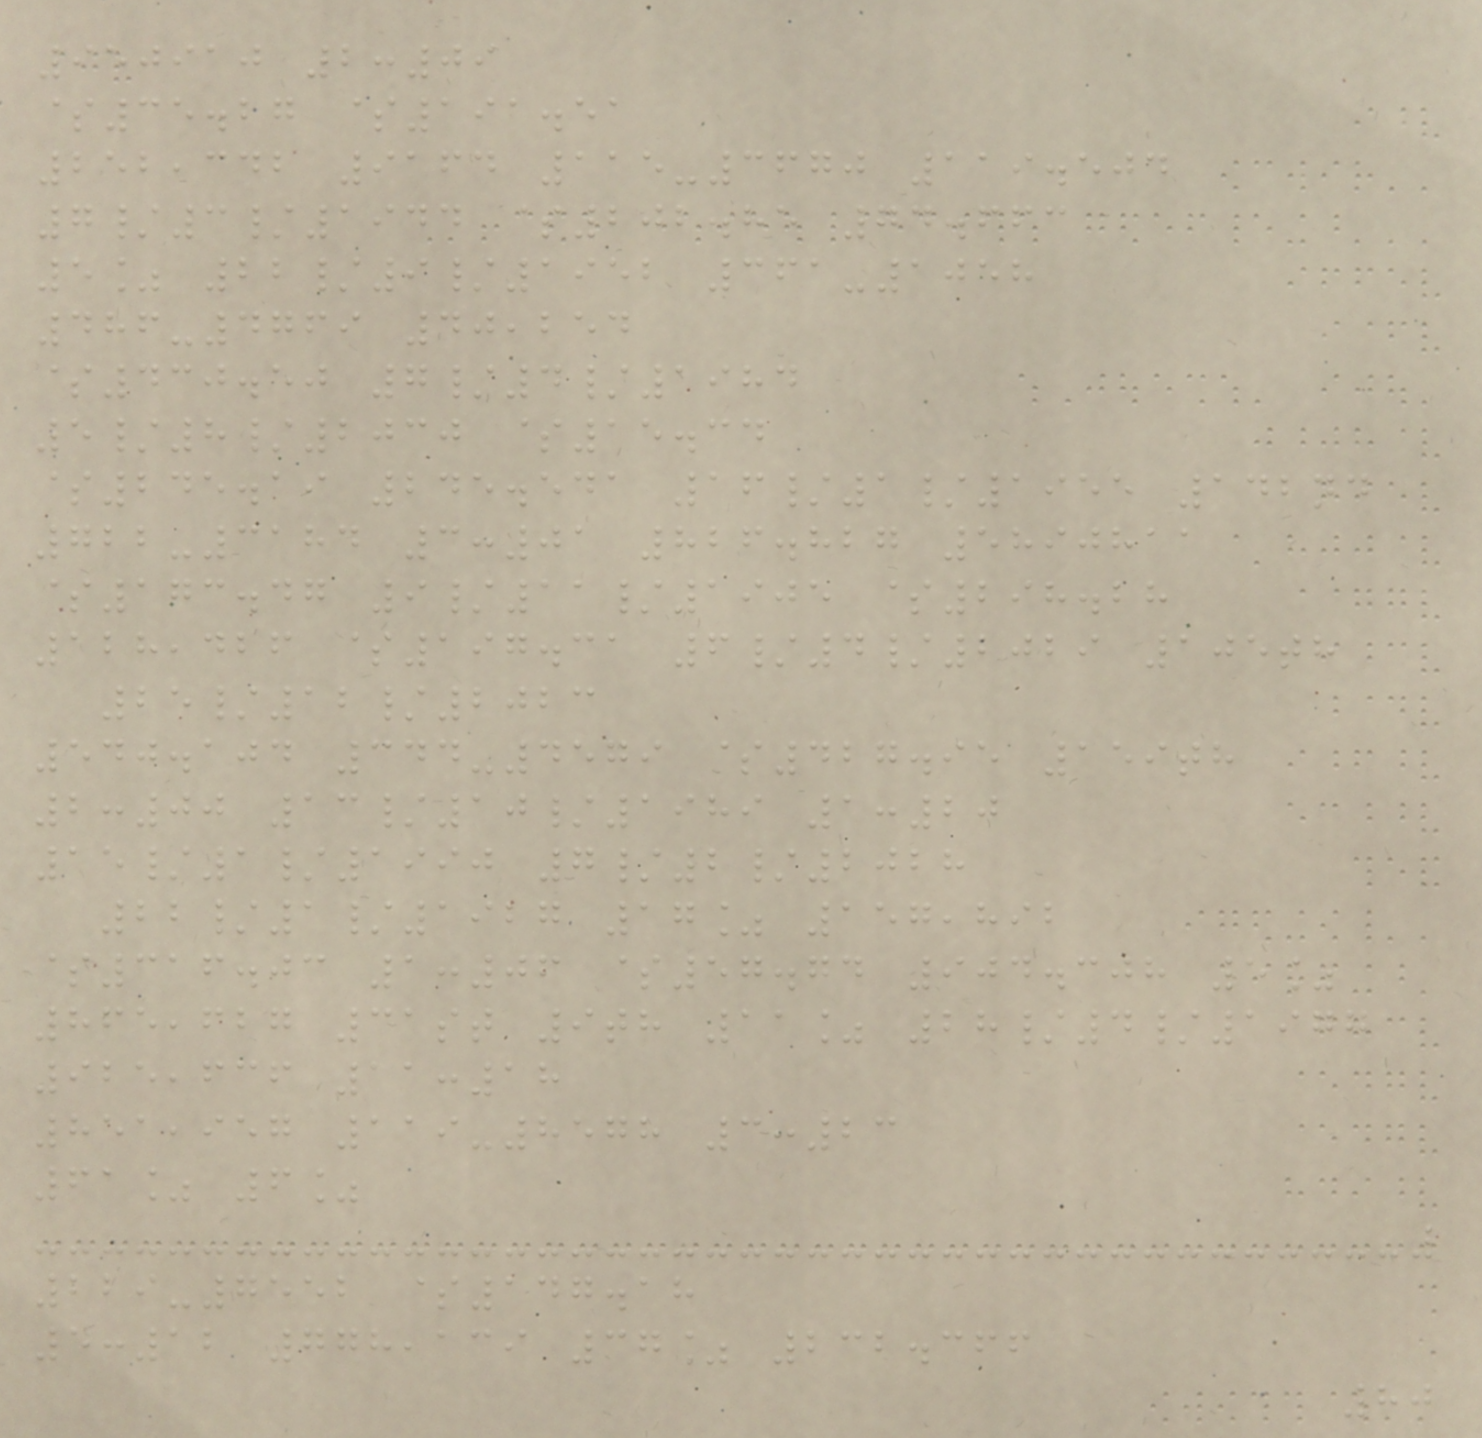950910 2:09
$35.27 $191.51
252,342 9164 115-3670 119.504
7/3/1944 $202.85 74.663
5% 22/9/1952 361-1058
486-4769 40,254
$430.50 7/4/1984
5/8/2030 $15.34
$245.19 245.541 16/1/1955 142nd
722-3184 3:01 826.827 5890811
$173.47 9/11/1905 $298.28
128,426 $197.31 6/4/2029 105th
25/12/2023
540.104 344-4579 $427.95 159th
2:00 13/10/1989 1:20
15/1/1990 7/2/2028
22/1/1927 17% 157,892
$316.03 1:06 $57.74 904.308 5%
865,627 31st 9th 11% 28/4/1977
925,636 11:18
851,957 119-8578 3:23
61% 6%
229-7552 $147.18
5:12 778,139 37% 232.366
80
